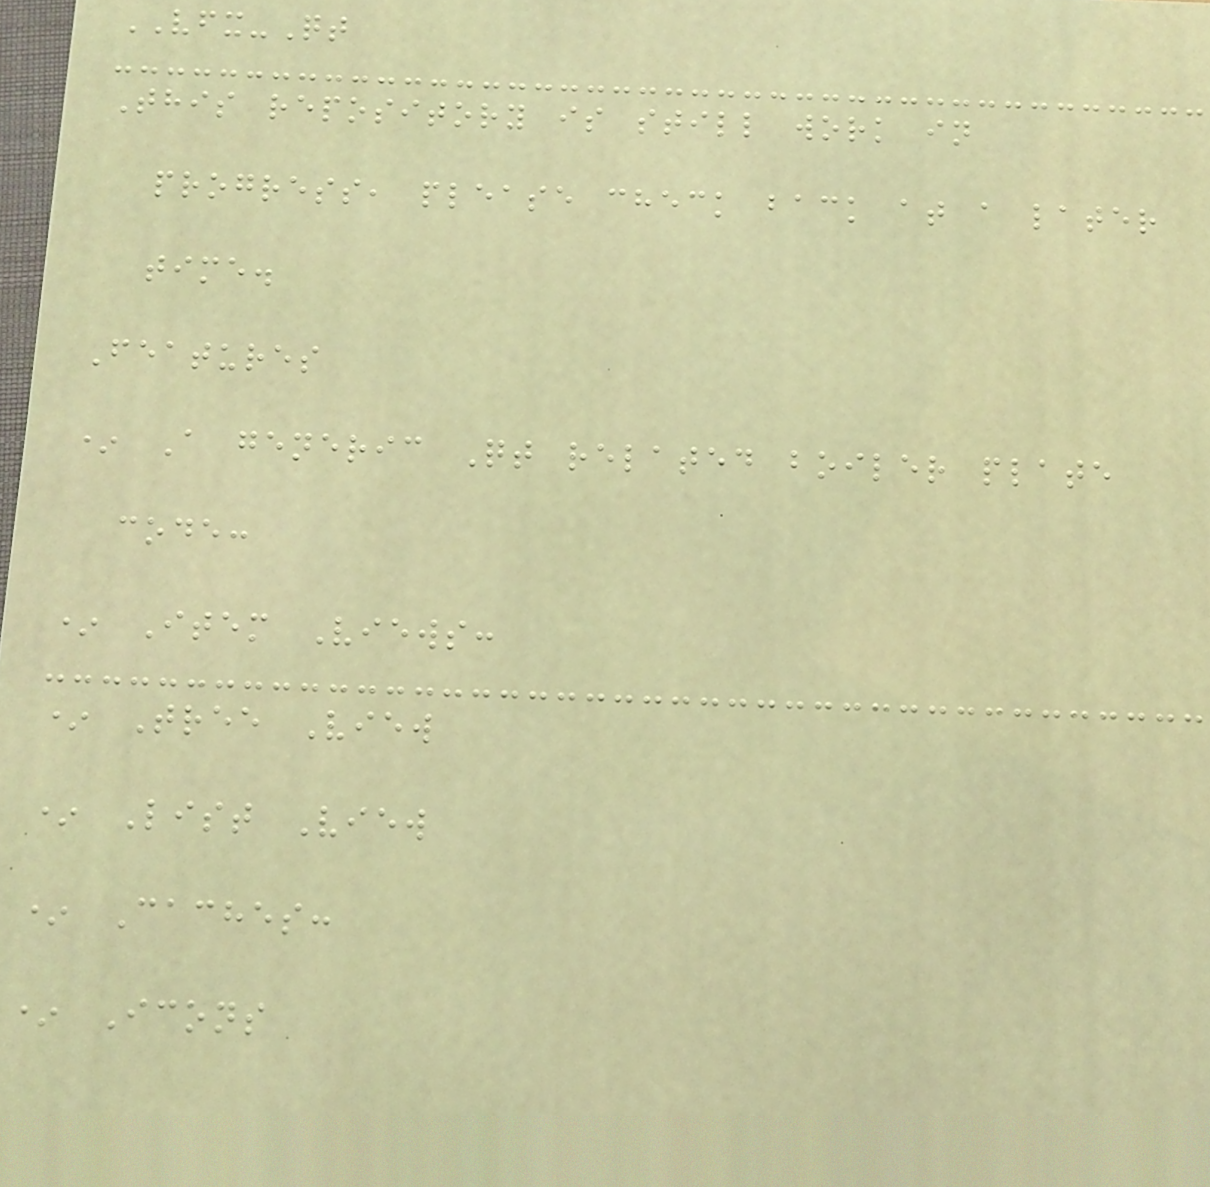VFX-Qt
This repository is still work in
progress, please check back at a later
time.
Features
* A generic Qt related boiler plate
code:
* Item Views:
* Tree View
* List View
* Caches:
* Icons
